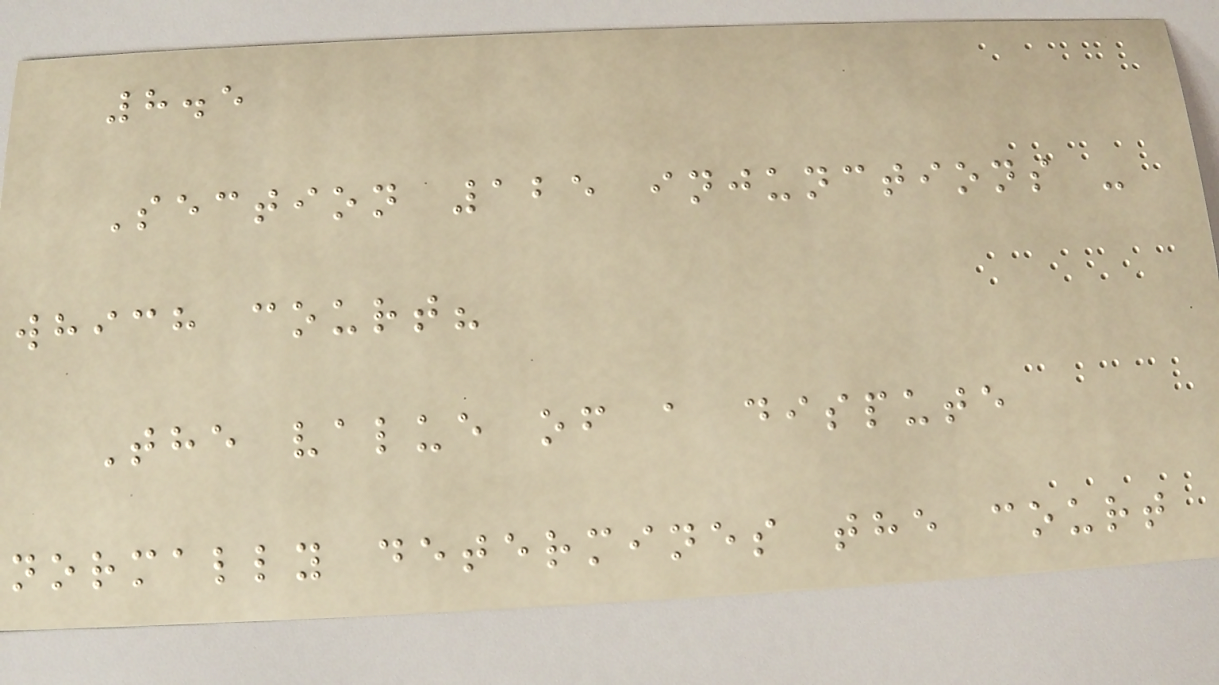8.5
Section 125 injunctions -
which court?
The value of a dispute
normally determines the court
